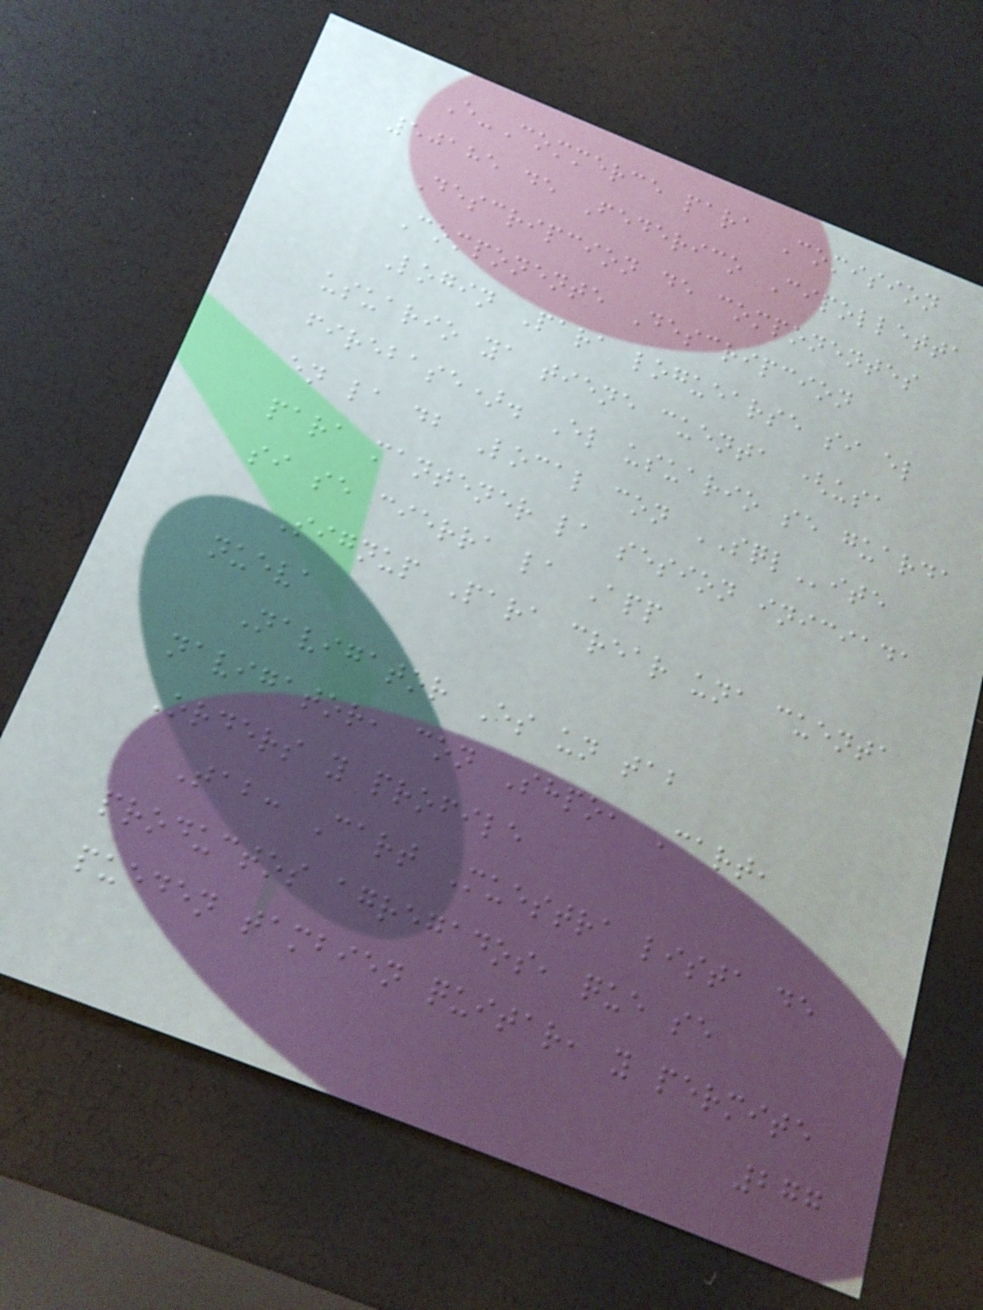E-Commerce para Comision
50185 de Federico Cipolletta
Descripcion de componentes
Componente Descripcion
Login Para loguearse si el
usuario ya tiene cuenta (usa
firebase). El usuario se guarda
en la db Local con SQLite
para mantener la sesion iniciada
si se cierra la App
Signup Para crear una cuenta
nueva
Navigator Es un tab
navigator, con Shpo, Cart,
Orders y profile
Tab: Cart Muestra lista de
productos agregados, que se
pueden tambien quitar, y permite
277
